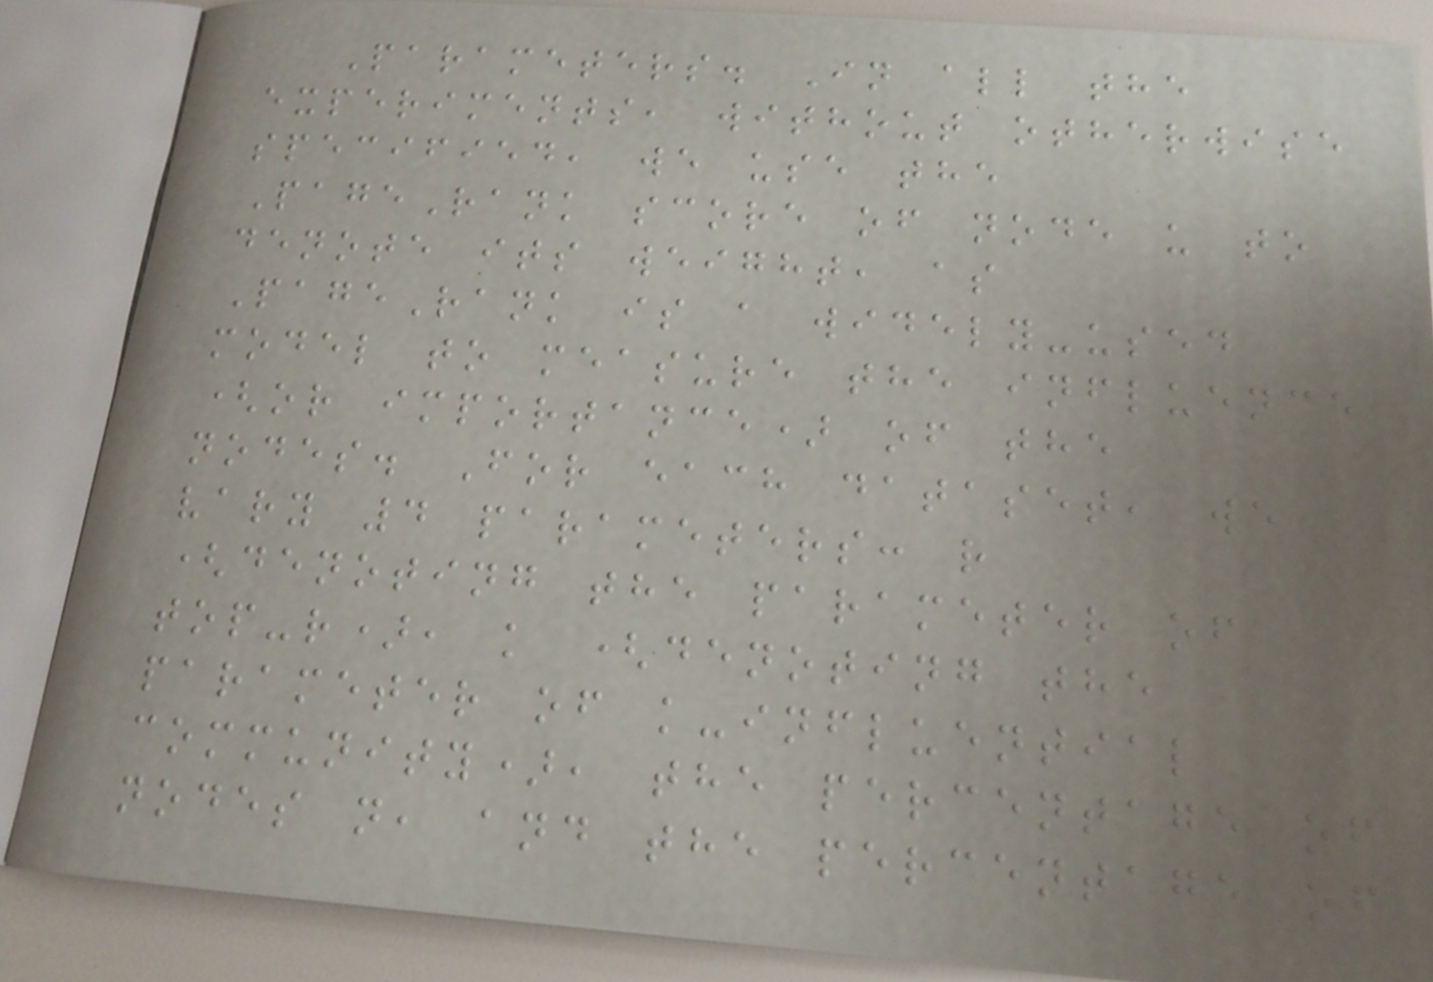Parameters. In all the
experiments, without otherwise
specified, we use the
PageRank score of node u to
denote its weight, as
PageRank is a widely-used
model to measure the influence
(or importance) of the
nodes. For each dataset, we
vary 4 parameters: r
(denoting the parameter of
top-r), k (denoting the
parameter of k-influential
community), the percentage of
nodes n, and the percentage of
